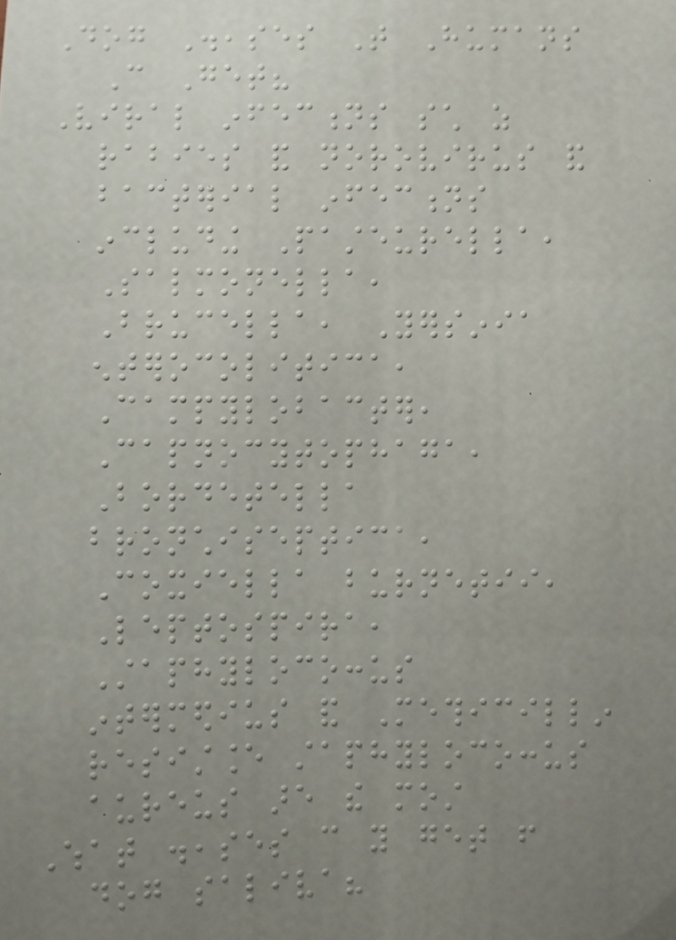Dog Diseases That Humans
Can Get?
Viral infections such as
rabies and norovirus and
bacterial infections
including Pasteurella,
Salmonella,
Brucella, Yersinia
enterocolitica,
Campylobacter,
Capnocytophaga,
Bordetella
bronchiseptica,
Coxiella burnetii,
Leptospira,
Staphylococcus
intermedius and Methicillin
resistance staphylococcus
aureus are the most
What diseases can you get from
dog saliva?
